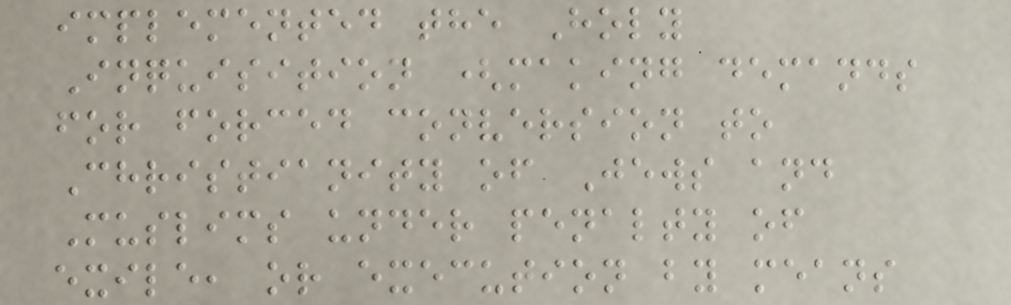implemented the Holy
Inquisition (making demands
for forced conversion to
Christianity of Jews and
Muslims under penalty of
exile, or execution by means
